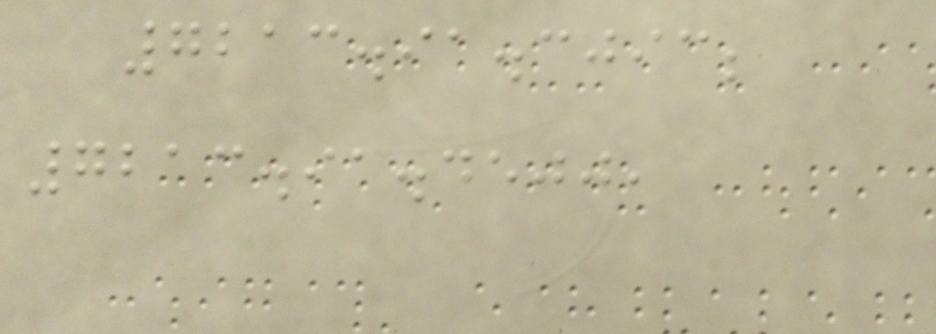7213.91.3093;
7213.91.4500,
